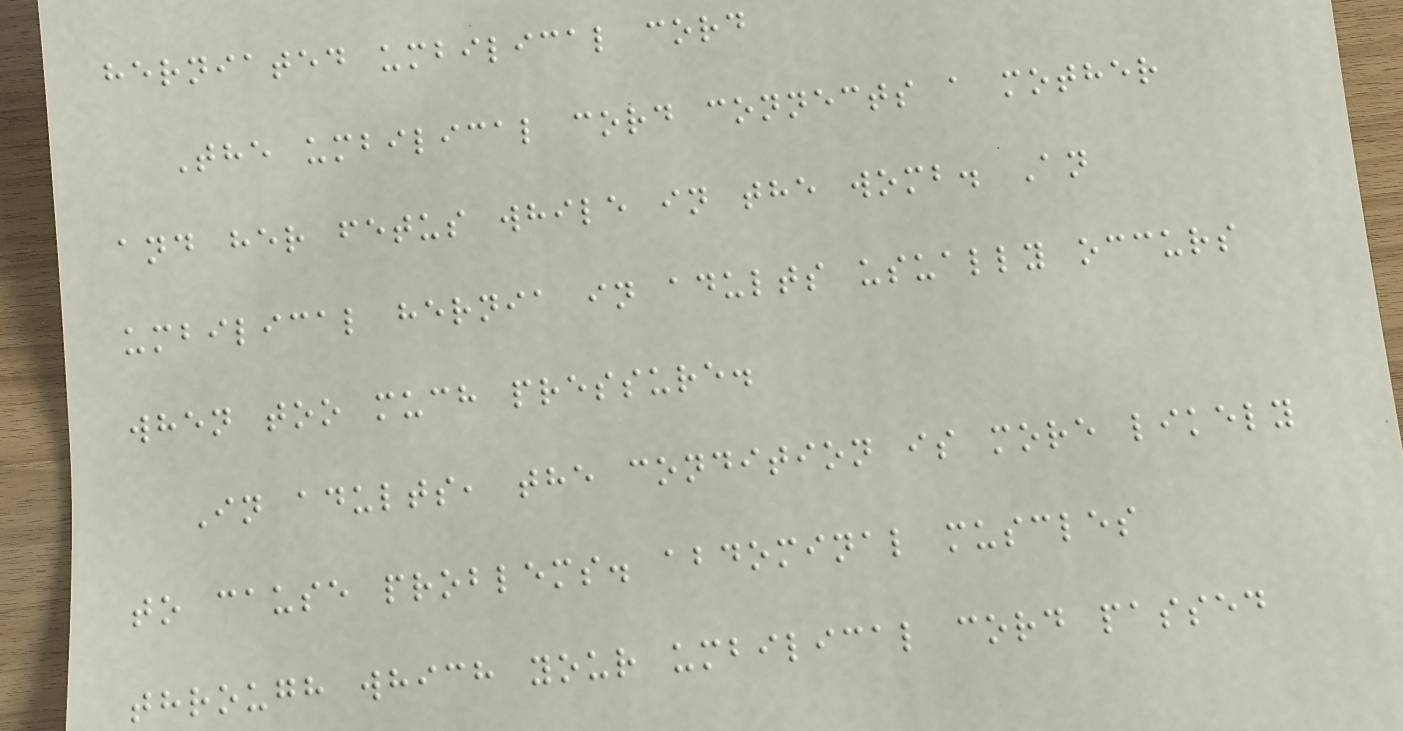herniated umbilical cord
The umbilical cord connects a mother
and her fetus while in the womb. An
umbilical hernia in adults usually occurs
when too much pressure.
In adults, the condition is more likely
to cause problems. abdominal muscles
through which your umbilical cord passed
